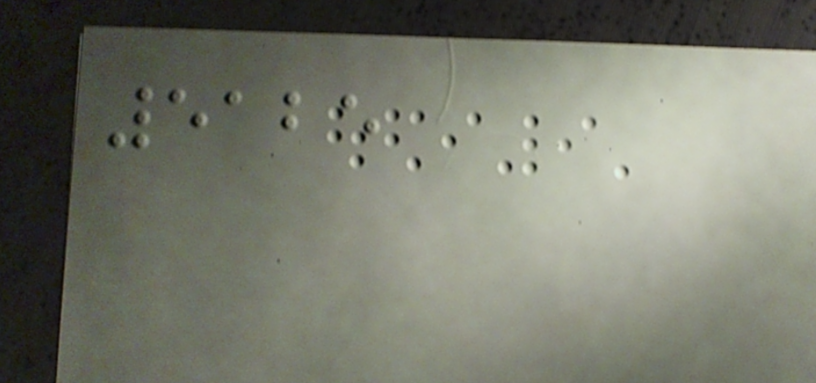5125
